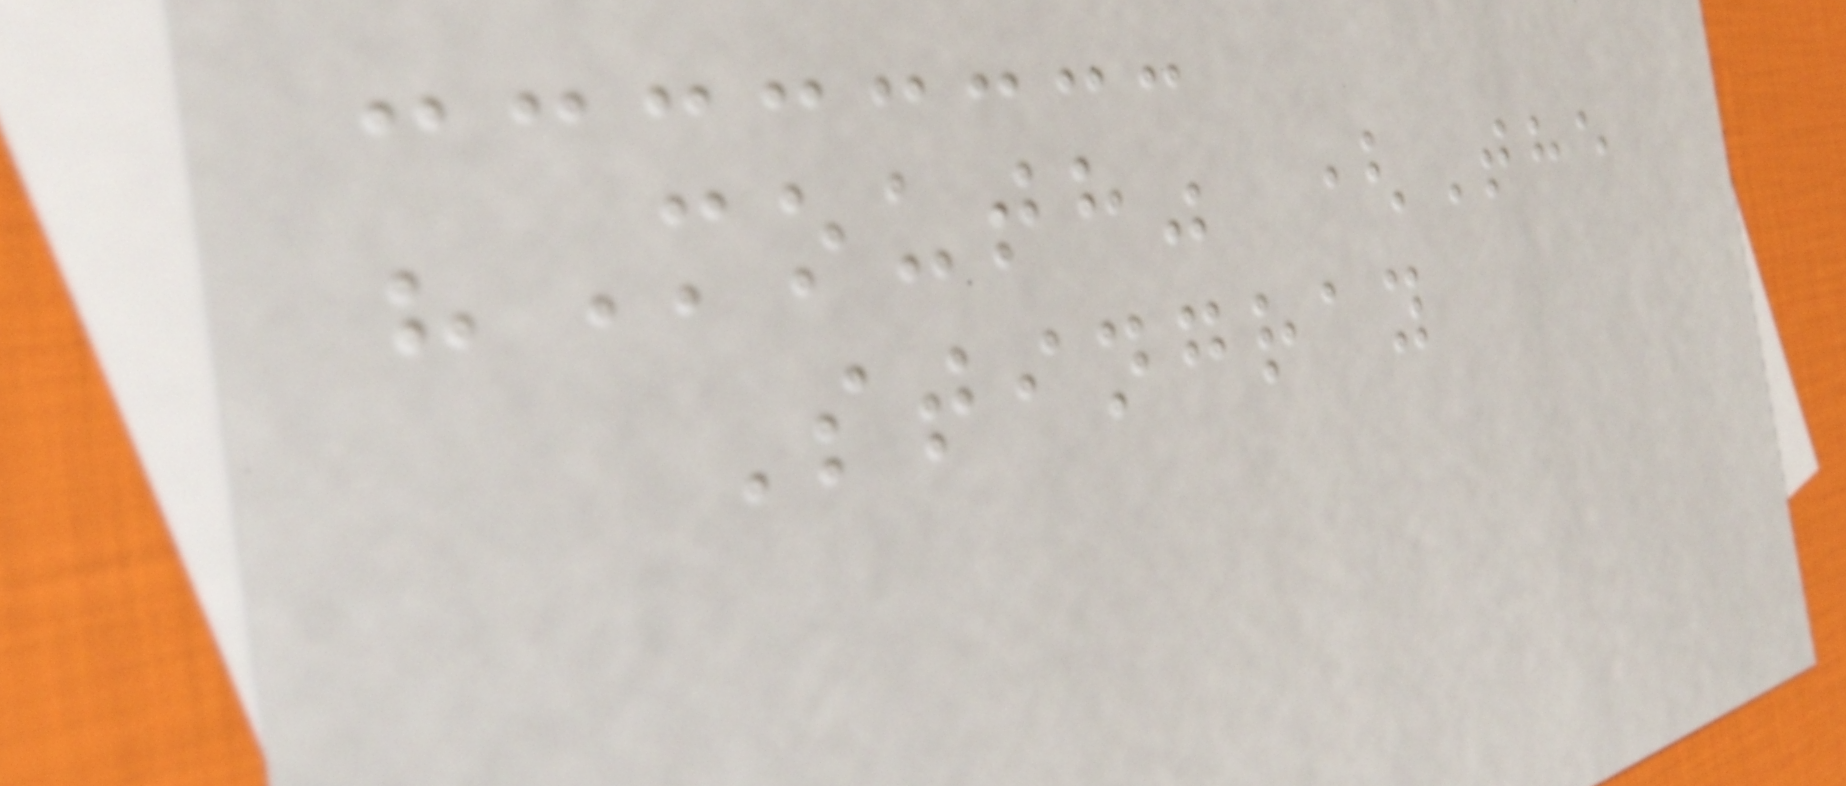"Mouth" (The
Stingray
